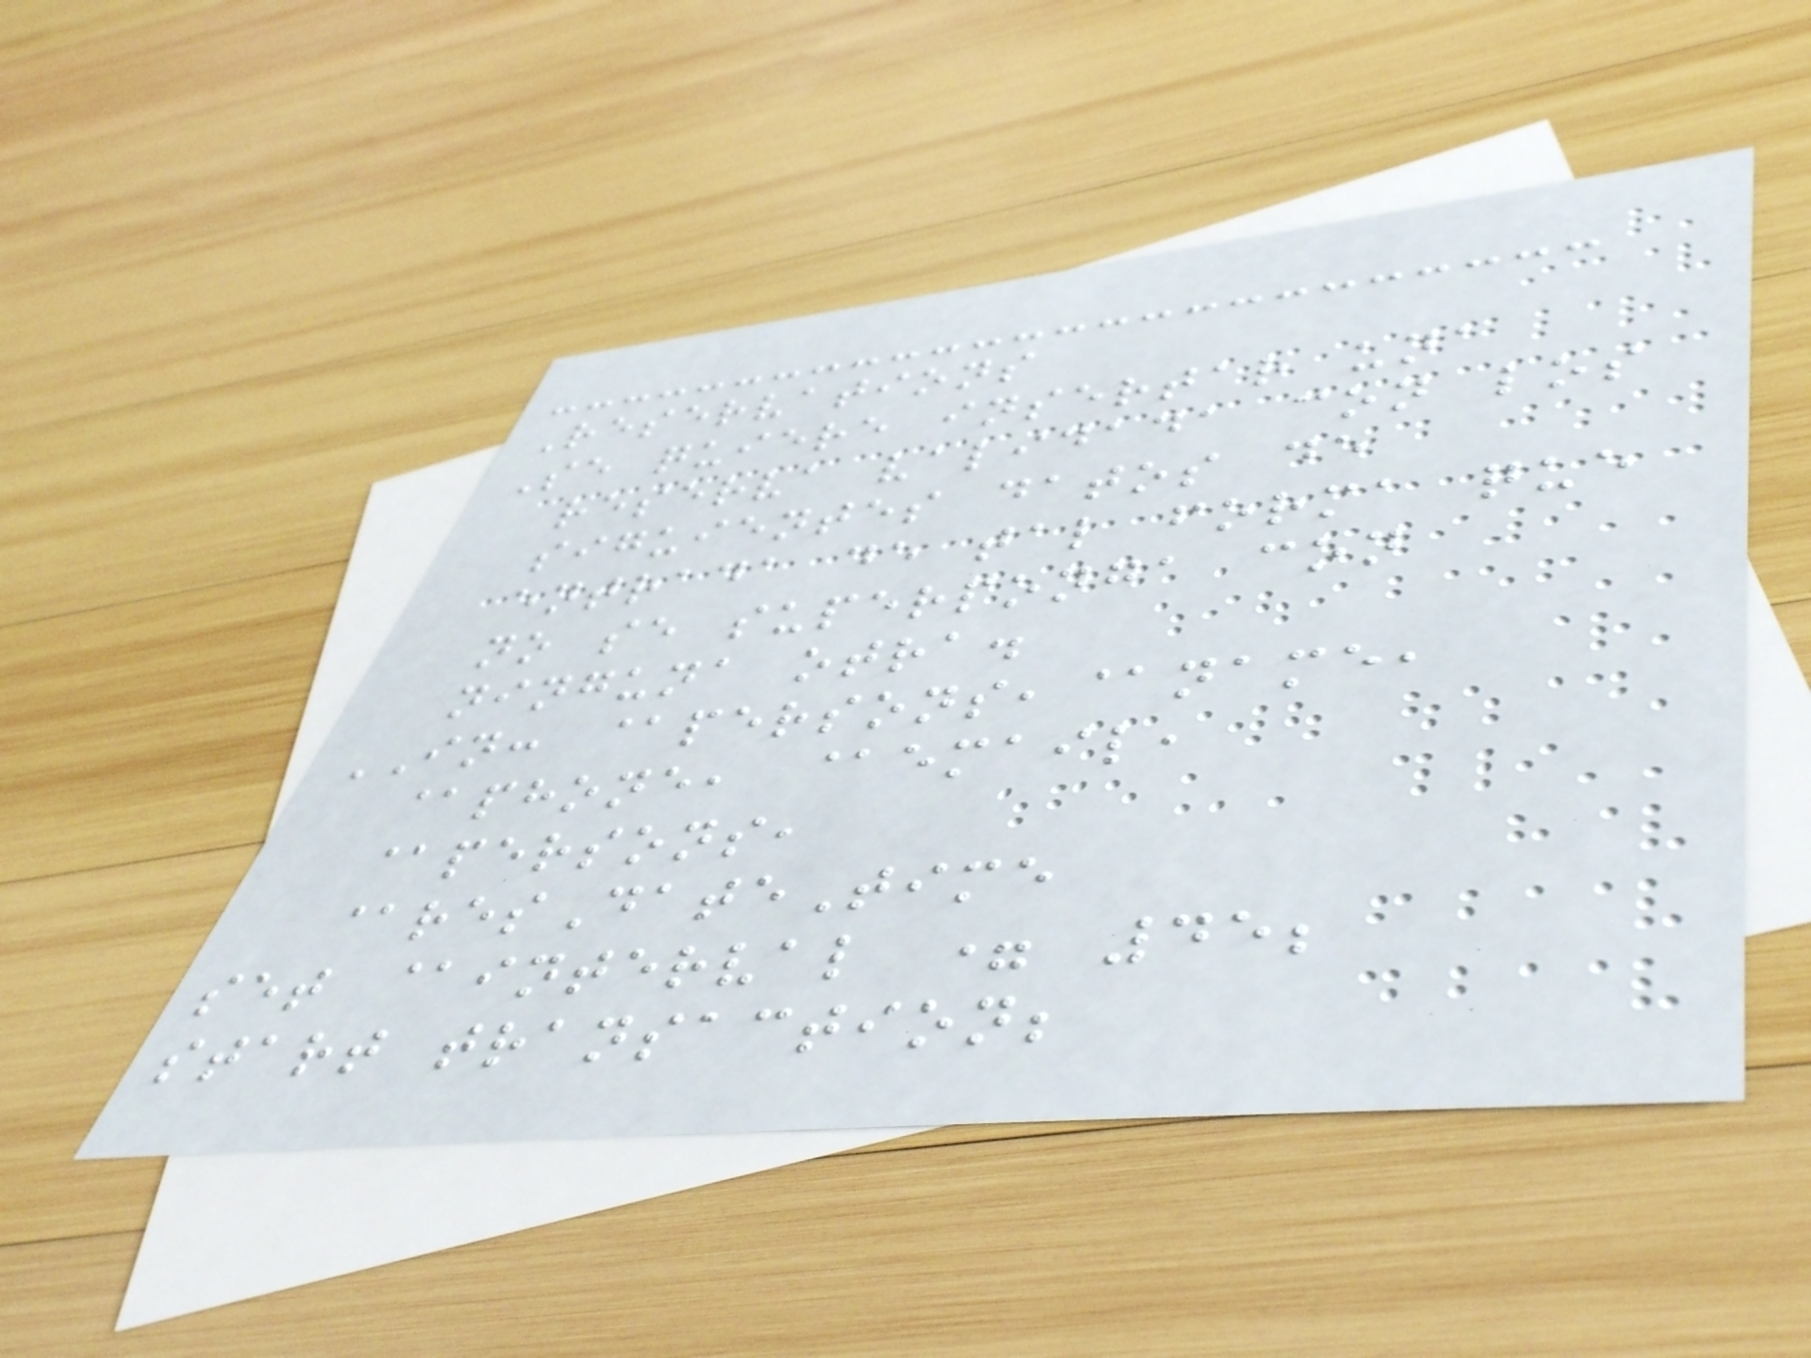Reservations
Se quiere insertar una
reserva validada con los
siguientes datos de
entrada de tal forma que
no se superponga con
ninguna otra.
IN: @persons,@name,
@phone, @email,
@persons,
@resDateTime
set @interval = 45;
start transaction;
